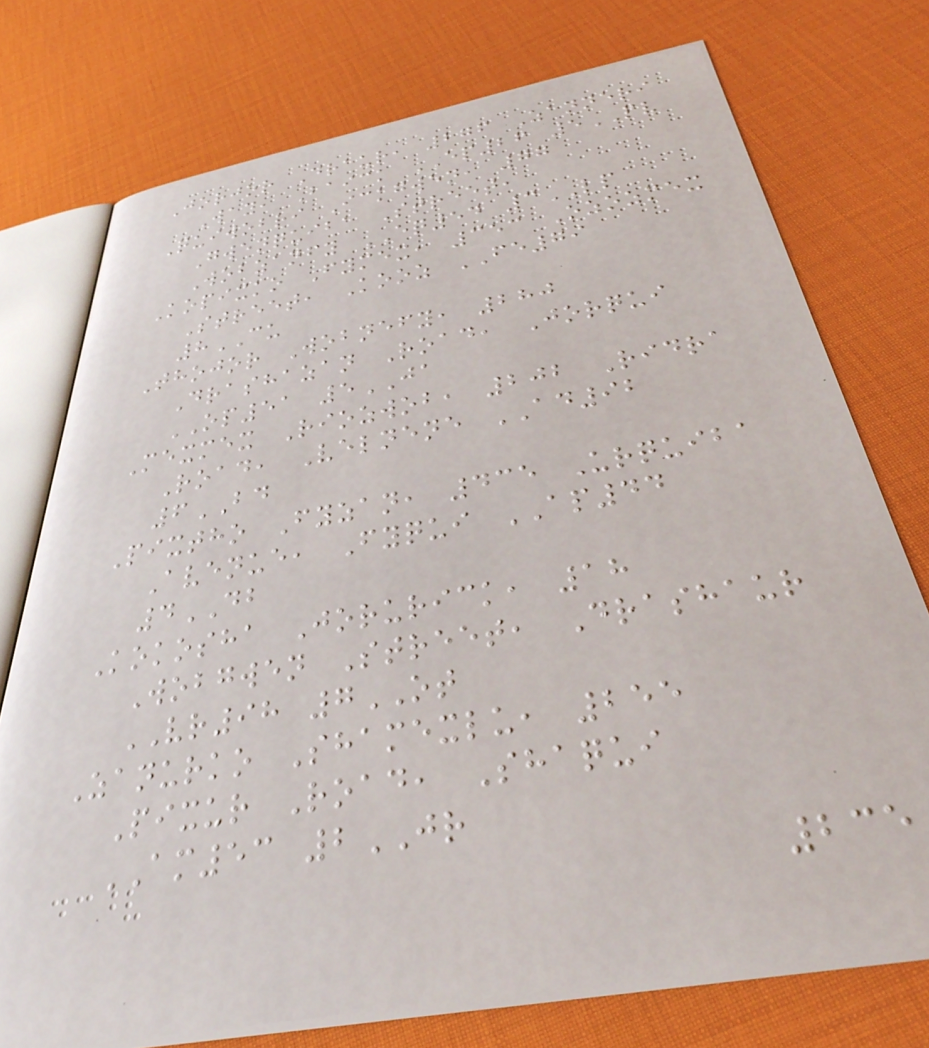Jorjor Draur, 276 Zanneri
Way, Baick EP26 5PV
Quiwobri Ickgwen, 77
Gwenquiba Street,
Wobzanfy EQ54 3LP
Kopixko Fymex, 353 Ozozmex
Street, Kooz FE79
8CU
Thojor Wobnefy, 280
Drashazan Road, Jorqui
OP51 5JA
Mexmex Riozwob, 202 Ridra
Road, Velnene AD92
6BD
Pixtho Fyzan, 435 Urquiba
Avenue, Fyqui AP44
4DB
Kokosha Jorurick, 18
Wobgwen Street, Drashaur
VR98 7OT
Zanurko Shamexlu, 255
Pixur Road, Shaqui
AM53 2JR
235
